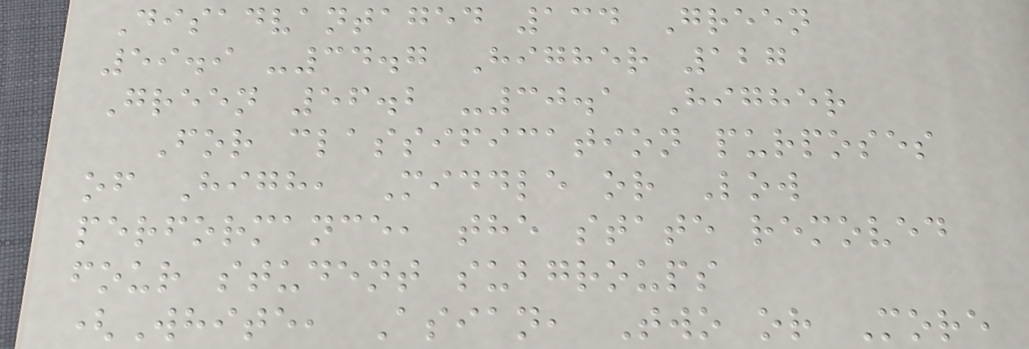Disadvantaged 134 Green
59.9 -34.7 Higher 127
Green 56.2 -30.1 Higher
For classification purposes
of High, Middle or Low
performance, the state removed
four student subgroups
(White, Asian, Two or More
